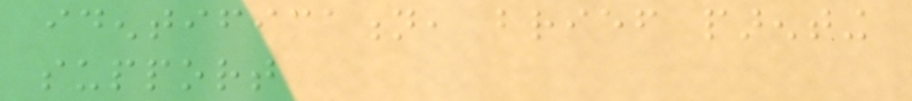identification, brief parenting
support
